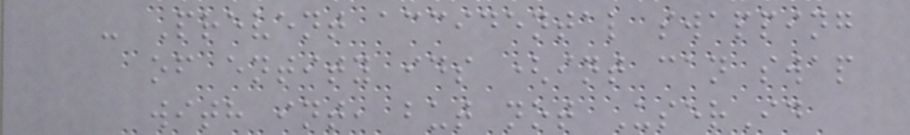- Prevent accidental swapping
of entity ids (int can swap
with int, but not UserId
